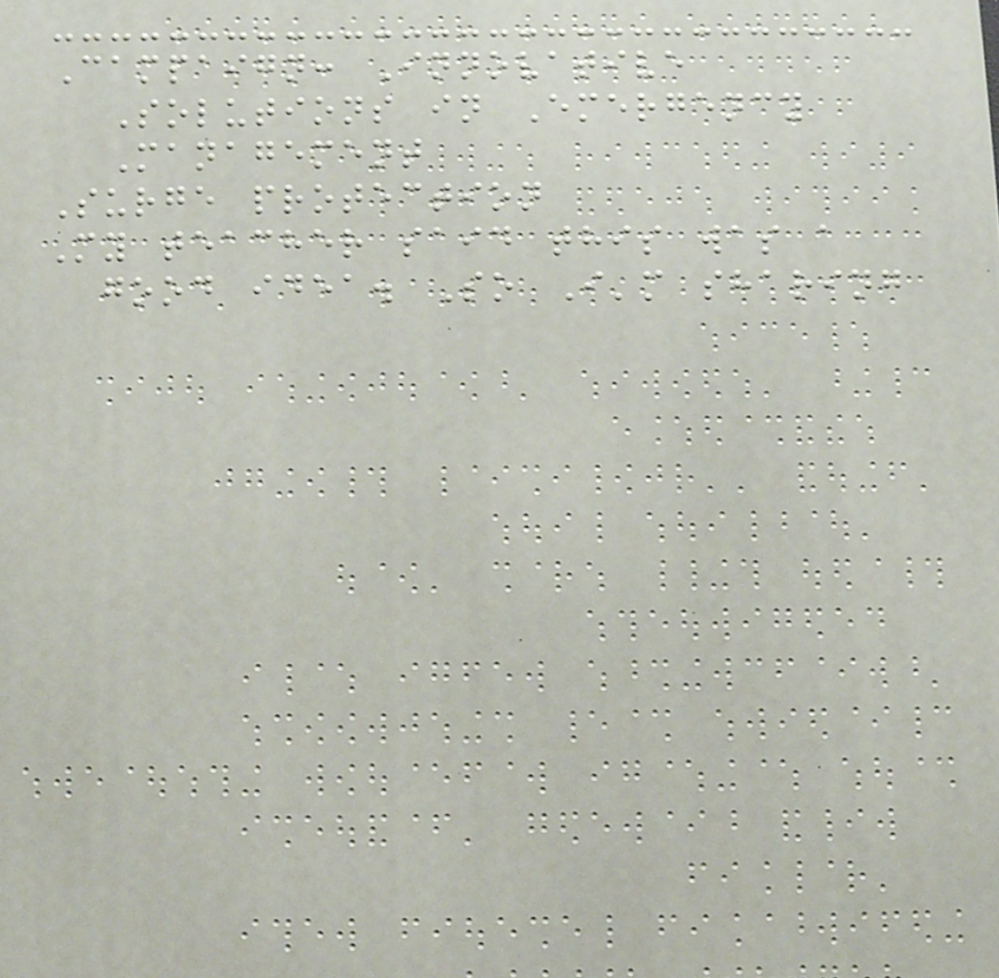Campaign: Innovative
Solutions in Emergency
Management
Surge protection
My teacher said this was a
good idea. So I'm sharing
